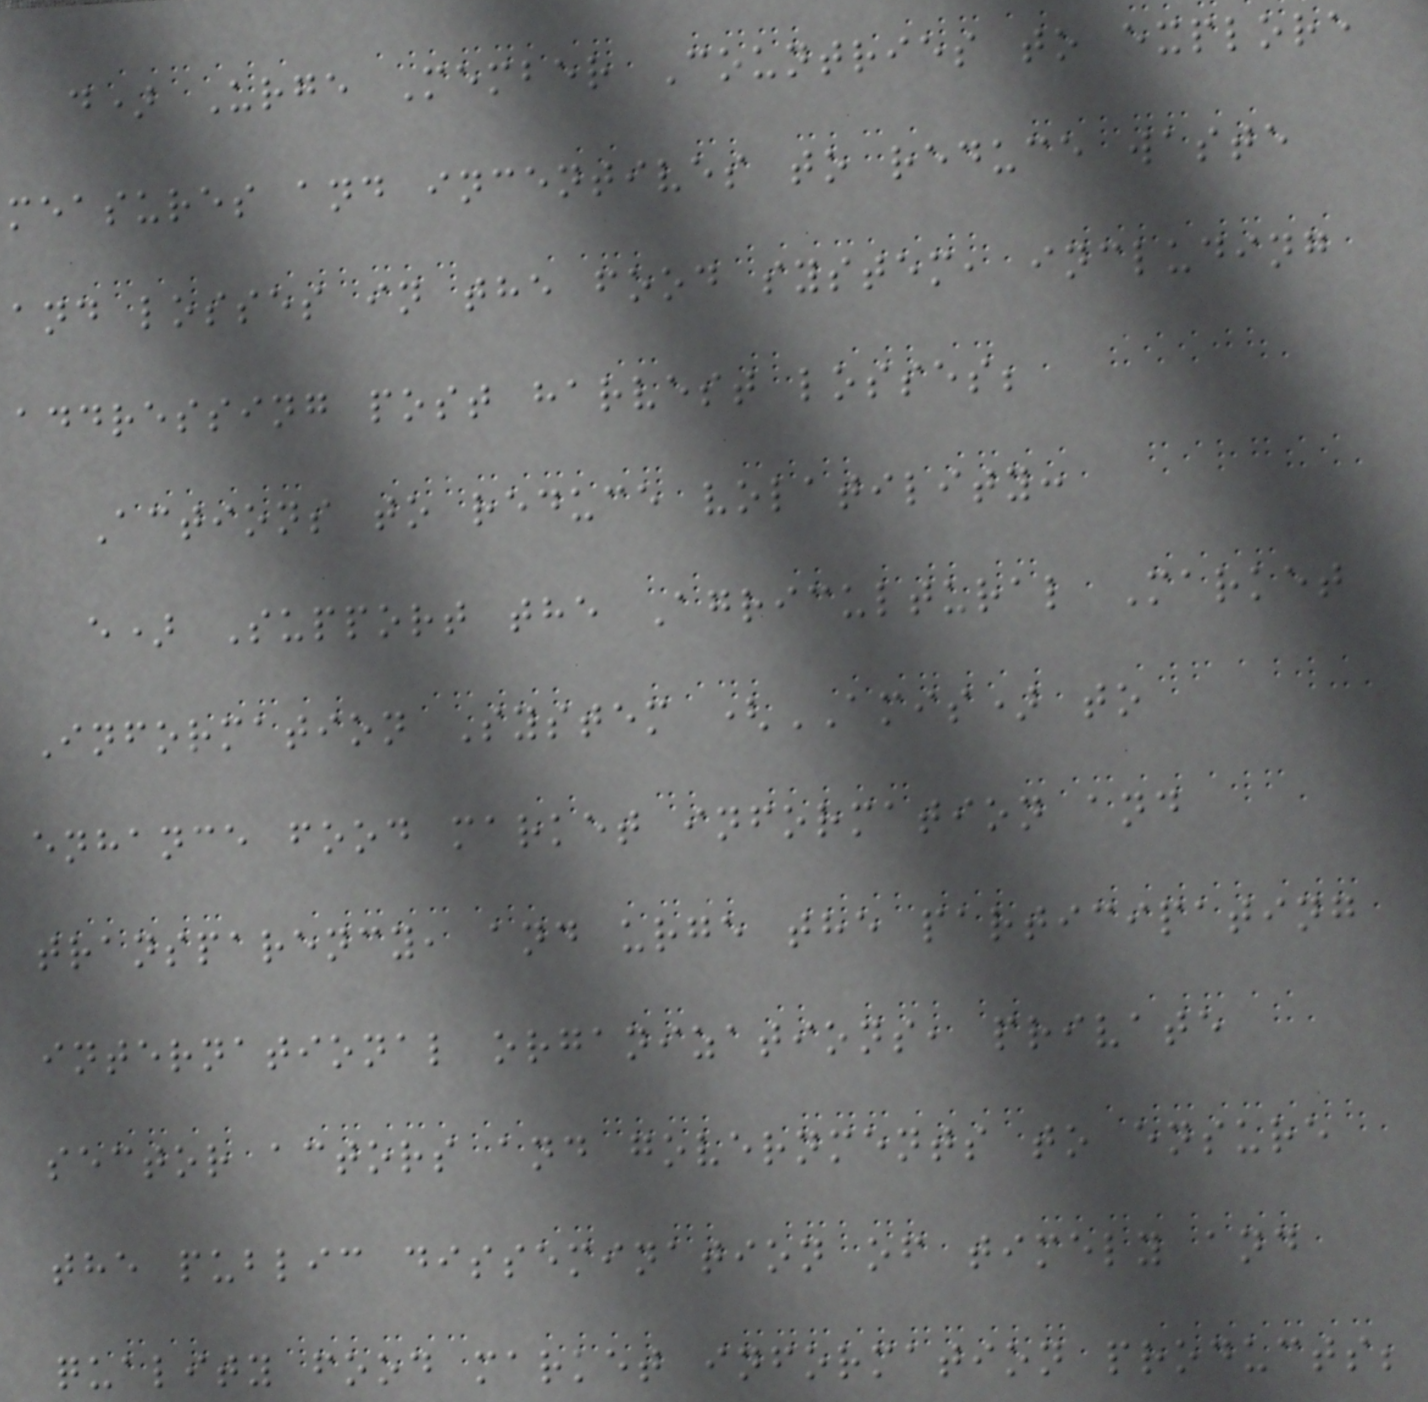d) Urge Member Countries to explore
measures and incentives to reduce waste
and losses in the food system, including
addressing post harvest losses;
Actions to reduce volatility:
e) Support the Agricultural Market
Information System (AMIS) to
enhance food market information and
transparency, and urge the participating
international organizations, private
sector actors and governments to ensure
the public dissemination of timely and
quality food market information products;
